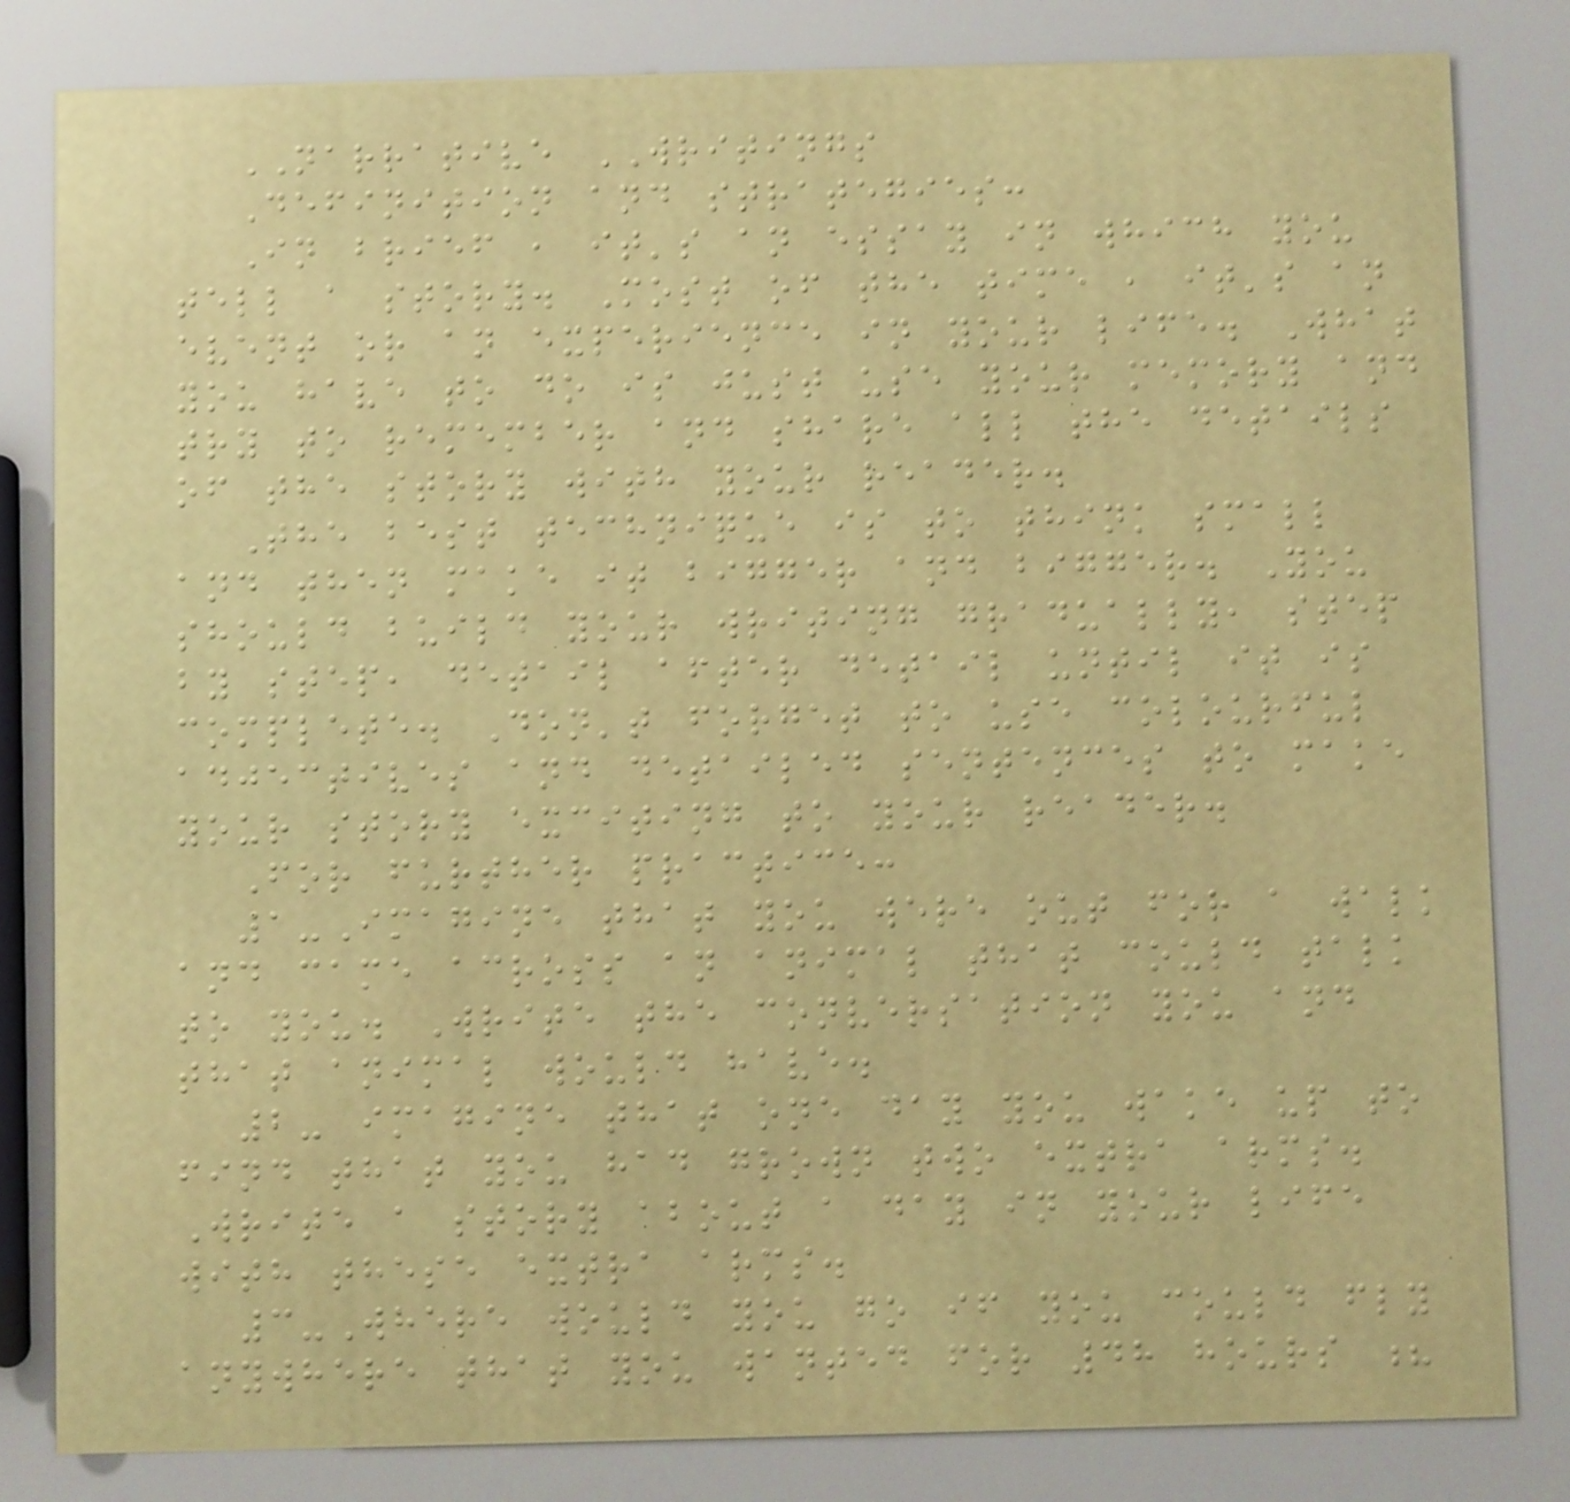NARRATIVE WRITINGS
Definition and strategies:
In brief , it's an essay in which you
tell a story. Most of the time , it's an
event or an experience in your life. What
you have to do is just use your memory and
try to remember and share all the details
of the story with your reader.
The best technique is to think small
and then make it bigger and bigger. You
should build your writing gradually, step
by step, detail after detail until it is
complete. Don't forget to use colourful
adjectives and detailed sentences to make
your story exciting to your reader.
For further practice:
1-Imagine that you were out for a walk
and came across an animal that could talk
to you. Write the conversation you and
that animal would have.
2- imagine that one day you wake up to
find that you had grown two extra arms.
Write a story about a day in your life
with these extra arms.
3-Where would you go if you could fly
anywhere that you wanted for 48 hours ?
